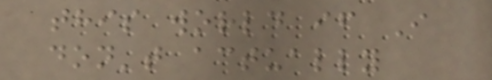this world if I
don't actually
